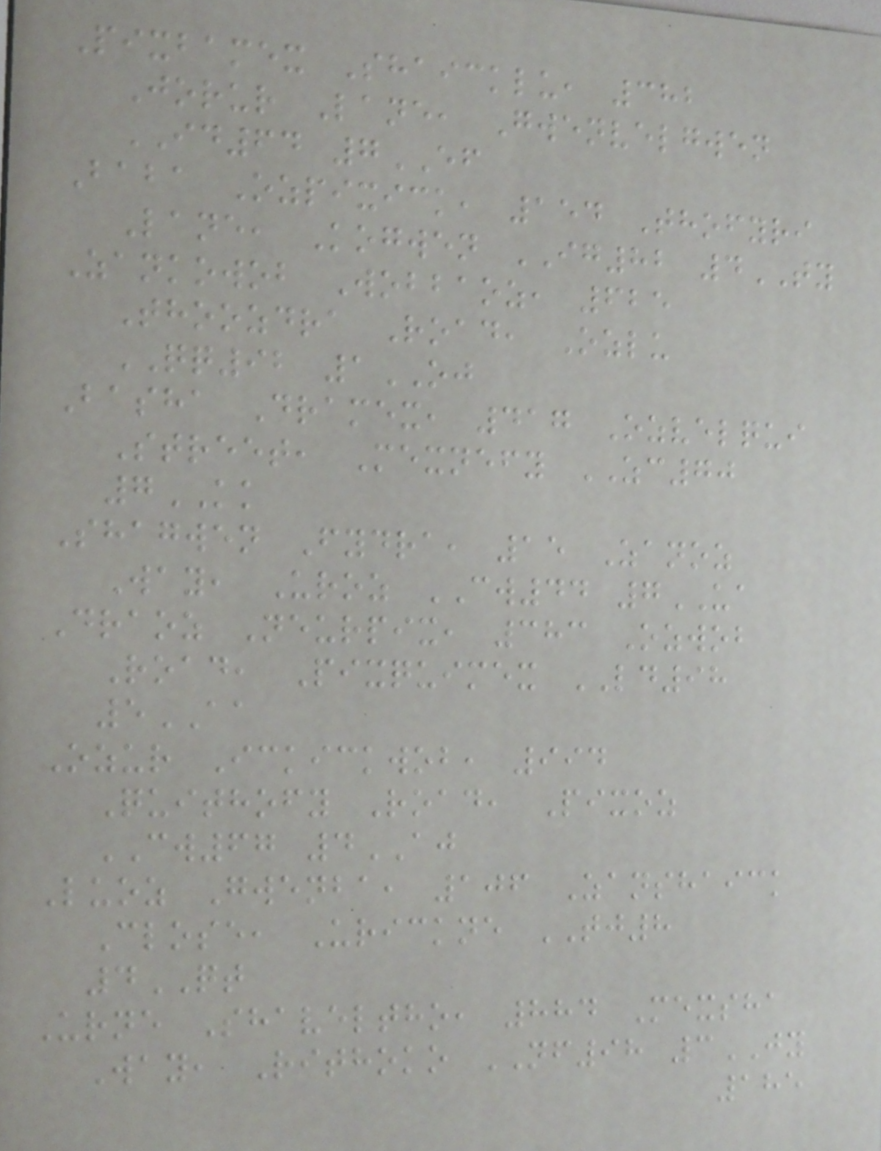Pixbamex Shaicklu, 382
Jorur Lane, Gwenvelgwen
ID64 7EF
Baba Ozpixick, 154 Thofyri
Lane, Kogwen IG82 4TY
Zankowob Wobbaoz, 625
Thoozdra Road, Ozlu
QQ92 1OJ
Basha Dramex, 417 Ozvelqui
Street, Mexnefy ZC70
7KK
Shagwen Fydra, 15 Zanoz
Way, Uroz CW44 7UA
Draoz Neurpix, 383 Ozwob
Road, Pixquimex LD98
5AA
Ozur Ickickwob, 994
Quithofy Road, Pixoz
CW67 4AJ
Luoz Gwenba, 106 Zanshaick
Close, Urickne TJ8
4QT
Urne Shaveltho, 884 Mexsha
Way, Rithoko NF98 3JY
185
